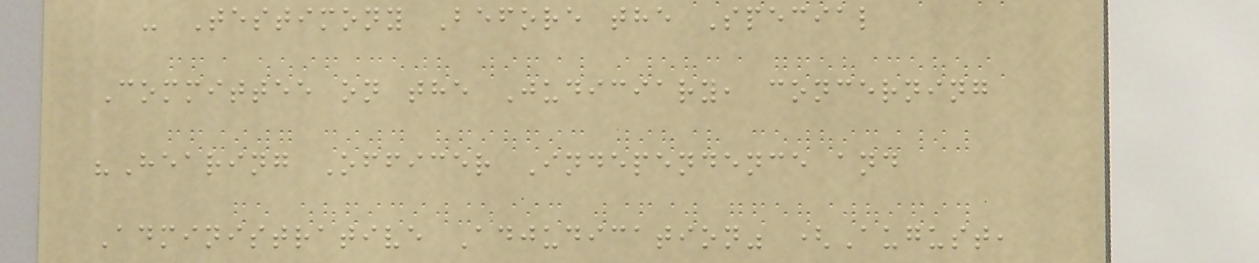- Testimony Before the Special
Committee on the Judiciary, concerning
"Hearing Officer Independence and
Administrative Adjudication" (August,
